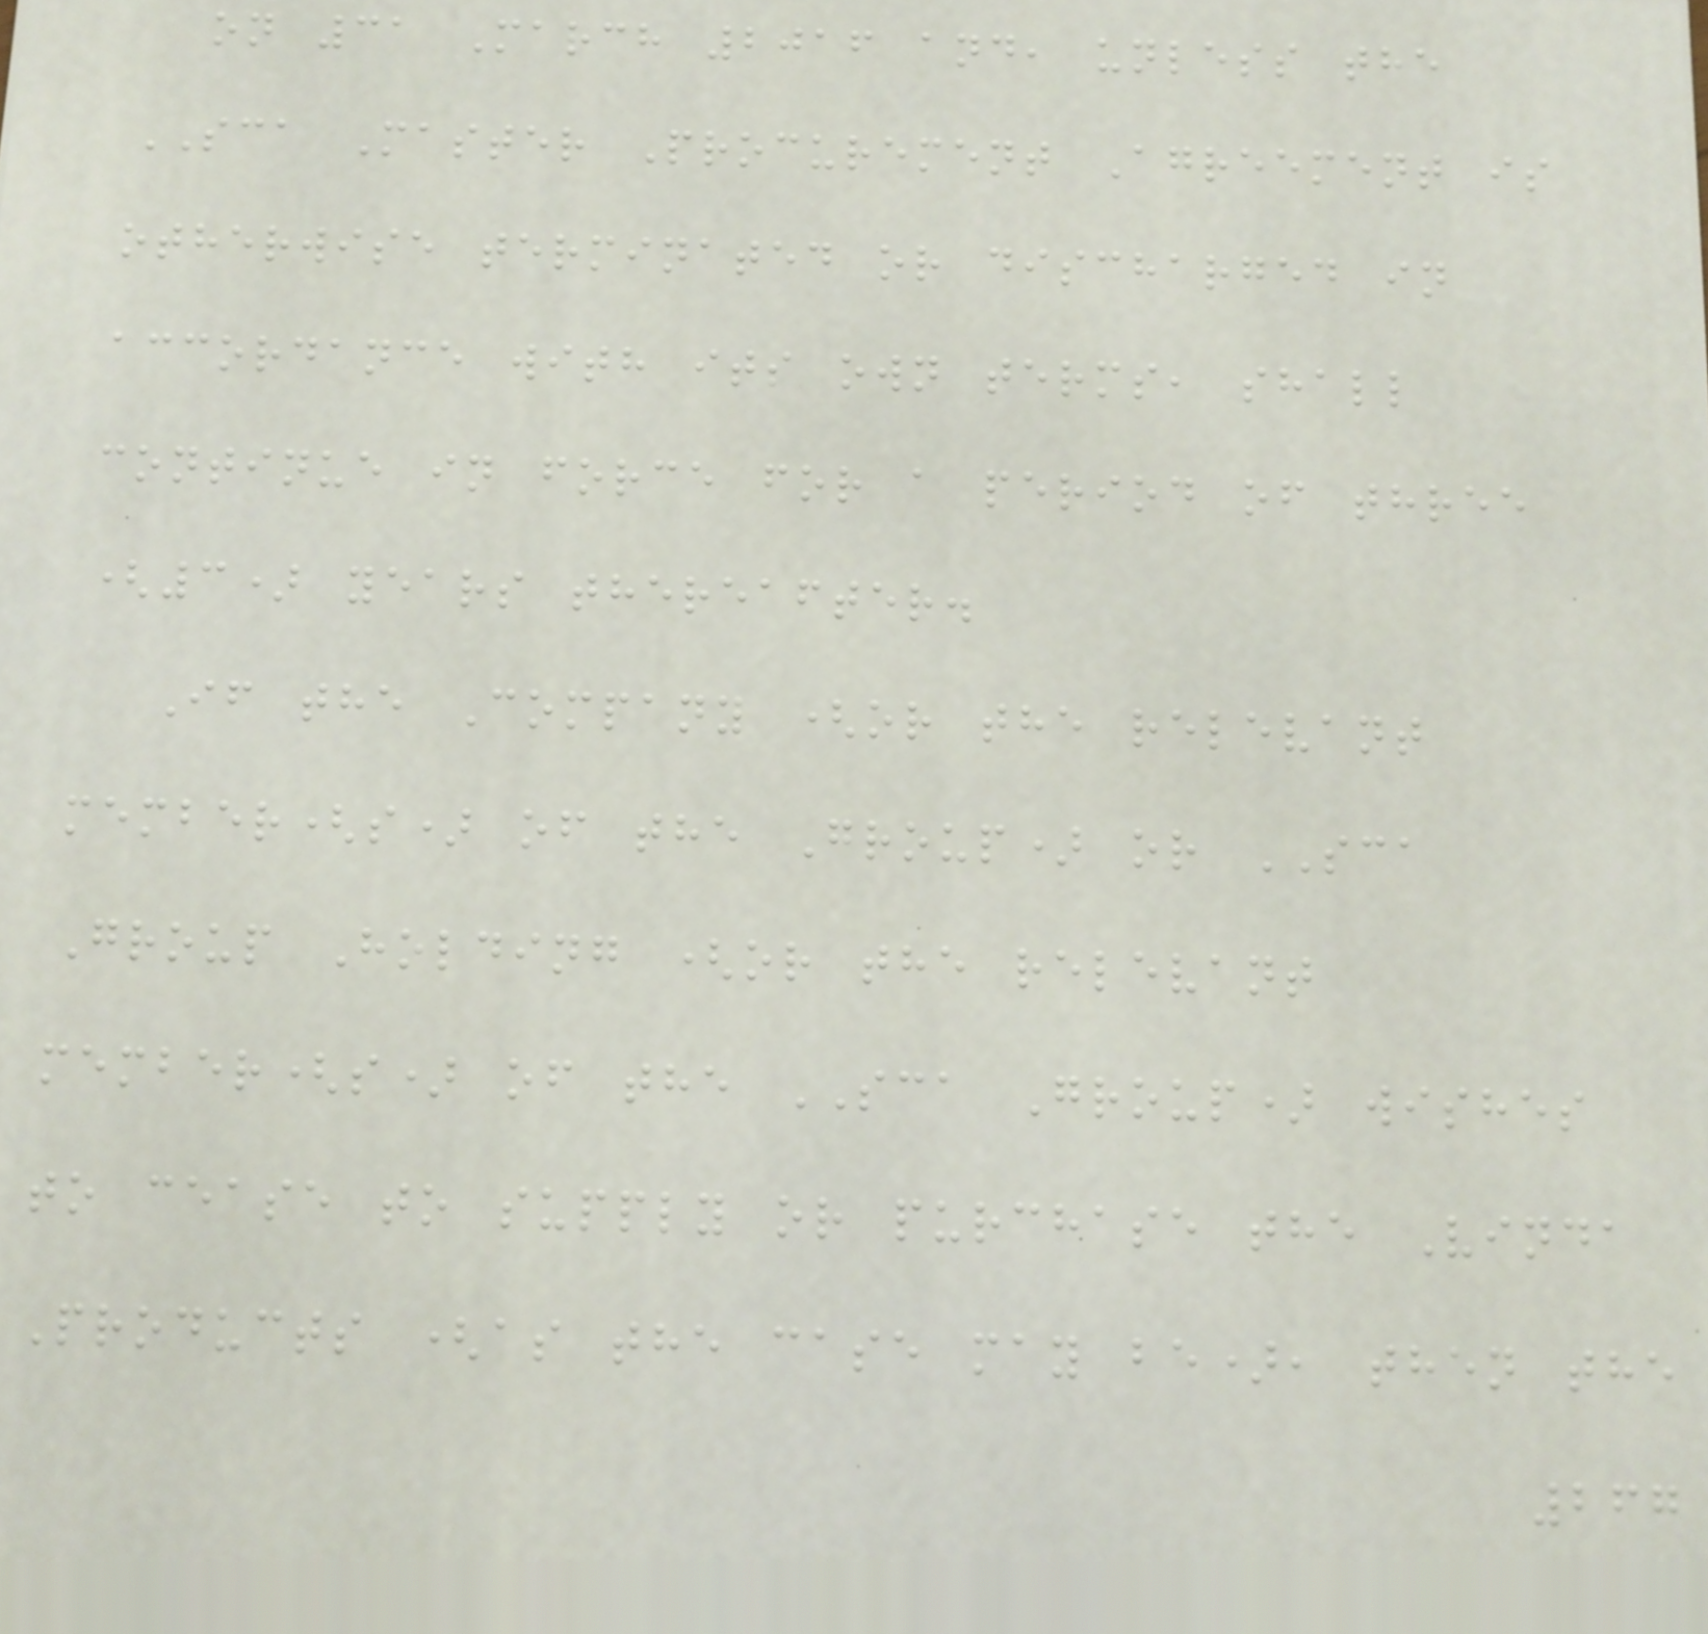on 31 March 2016 and, unless the
SCA Master Procurement Agreement is
otherwise terminated or discharged in
accordance with its own terms, shall
continue in force for a period of three
(3) years thereafter.
If the Company (or the relevant
member(s) of the Group) or SCA
Group Holding (or the relevant
member(s) of the SCA Group) wishes
to cease to supply or purchase the Vinda
Products (as the case may be), then the
267
